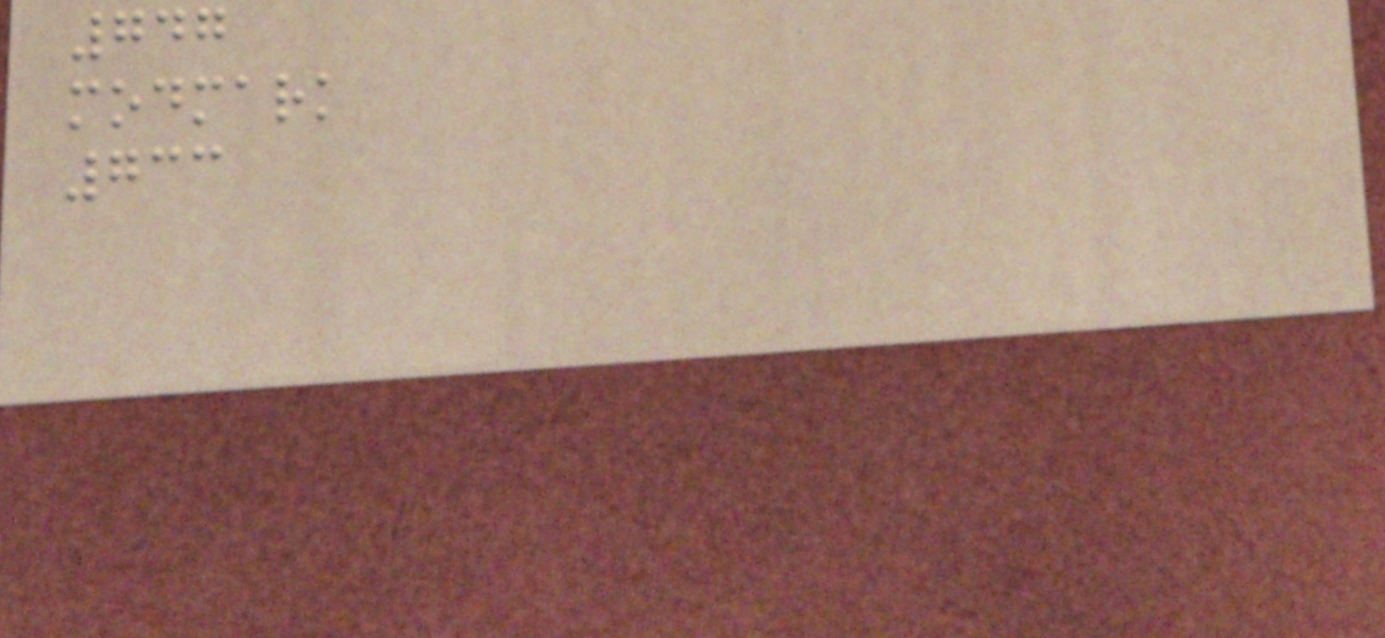747
modmark
733
